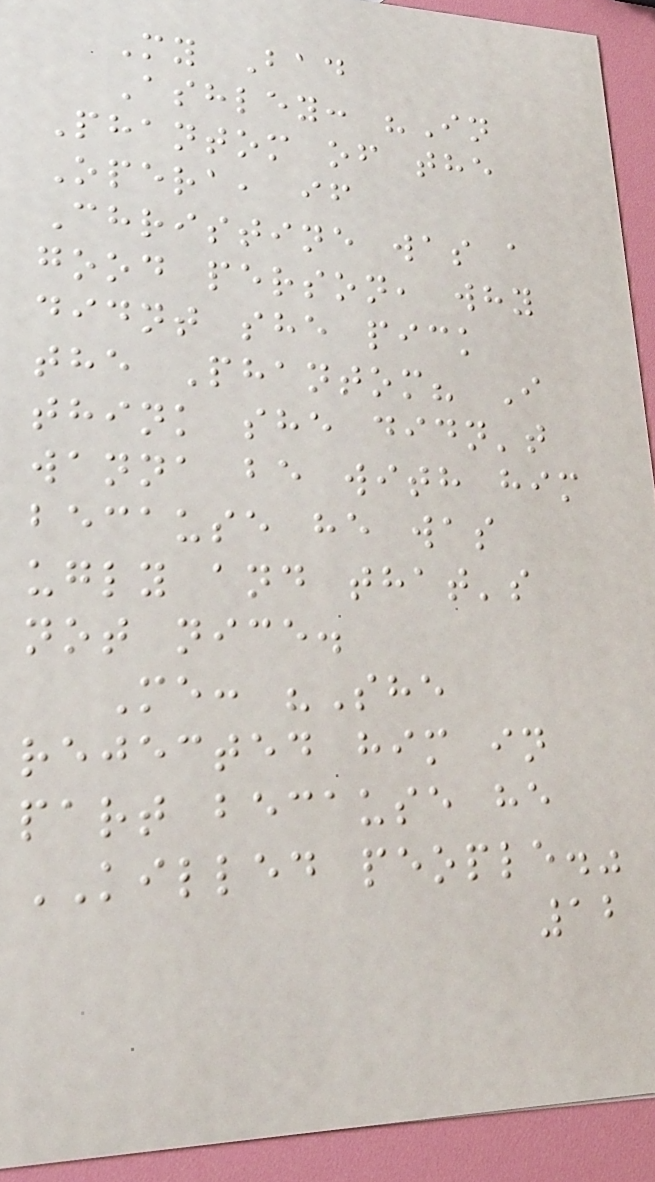My Bad
Ashley: "In
Phantom of the
Opera, if
Christine was a
good person, why
didnt she pick
the Phantom? I
think she didn't
wanna be with him
because he was
ugly and that's
not nice.
Me: "She
rejected him in
part because he
KILLED people."
12
